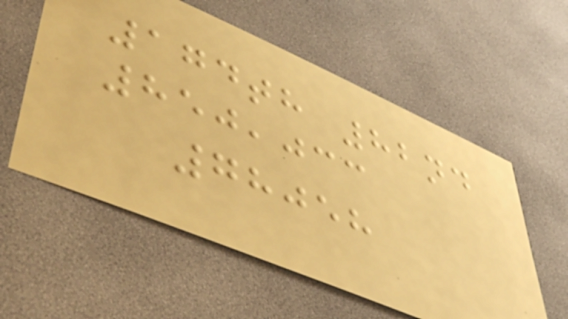174th 82nd
850,033
78058
